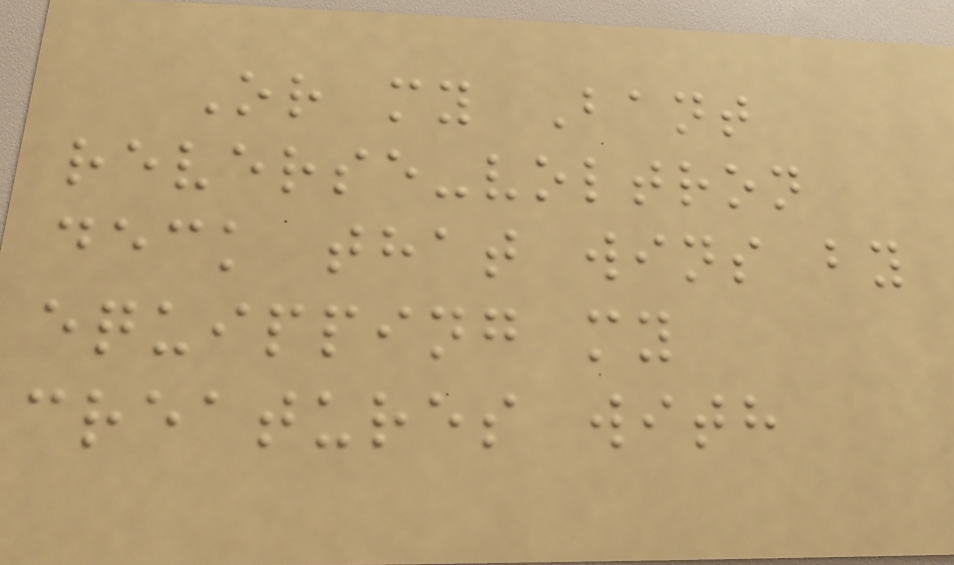Or my Bant
reverse-voltron
deck that wins by
equipping my
creatures with
